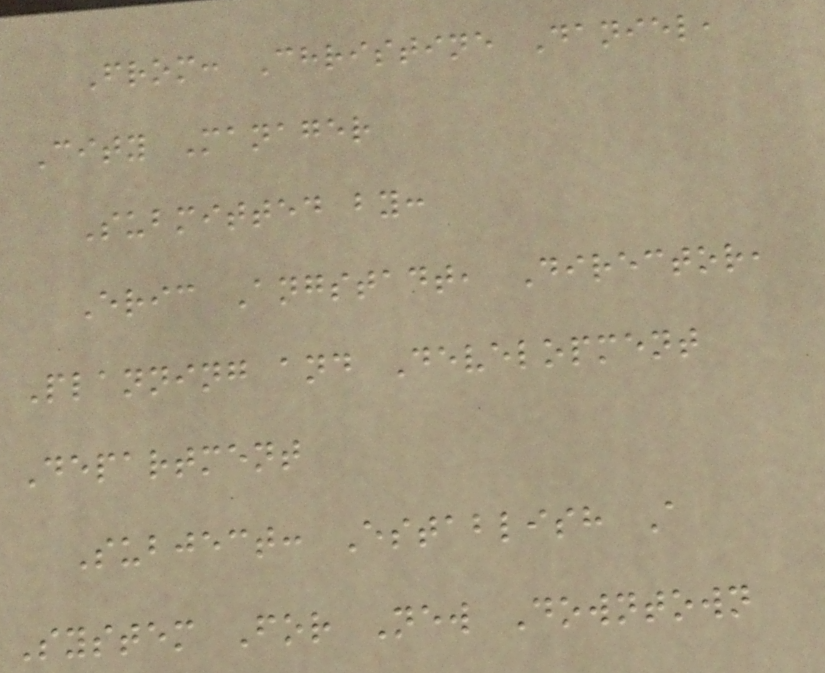From: Christine Daniel,
City Manager
Submitted by:
Eric Angstadt, Director,
Planning and Development
Department
Subject: Establish A
System For New Downtown
